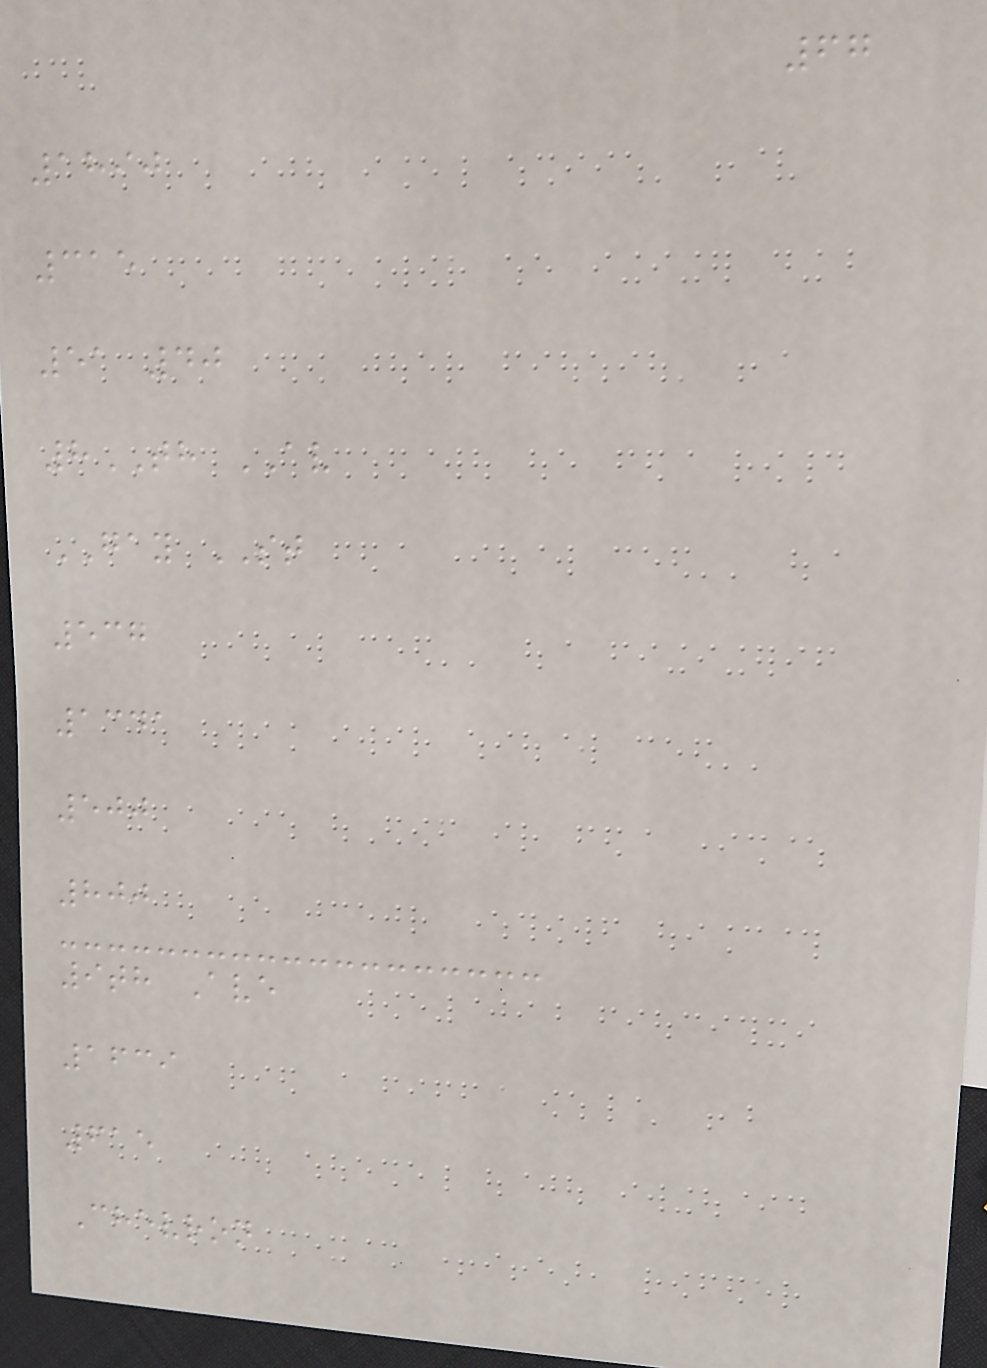67
1890
315
51 40
8TH AV
GAY ST
537
1341
500
800
9th Ave
1639
615
Chevron
